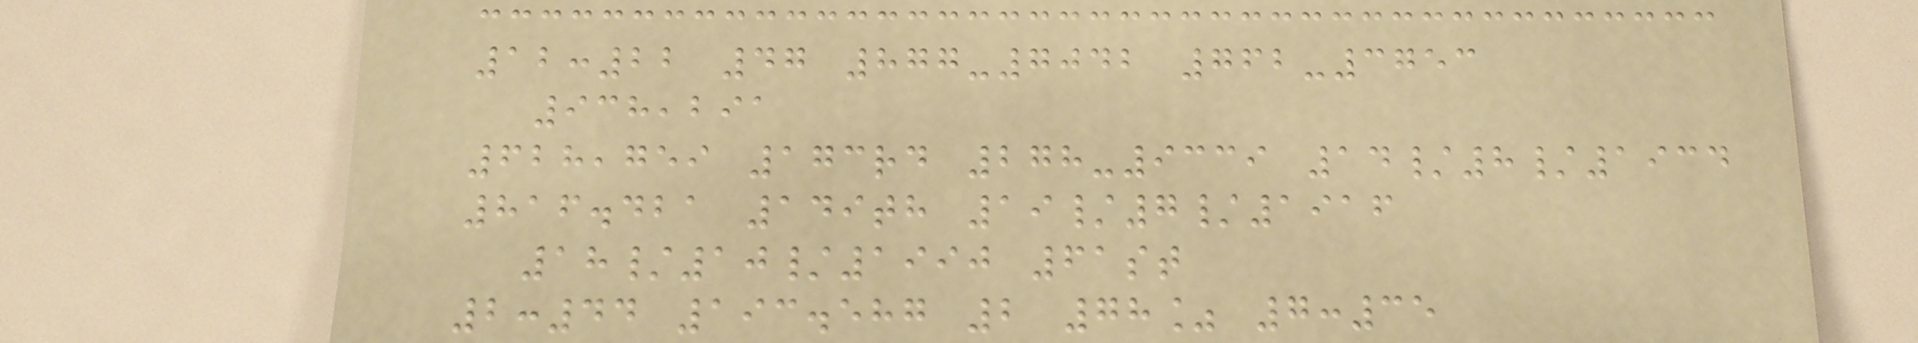12:22 47 877-7042 762-3753
938,291
628,759 173rd 278-9339 14/8/1934
816.421 149th 19/7/1916
18/10/1990 61st
2:44 193.587 2 78% 7:35
